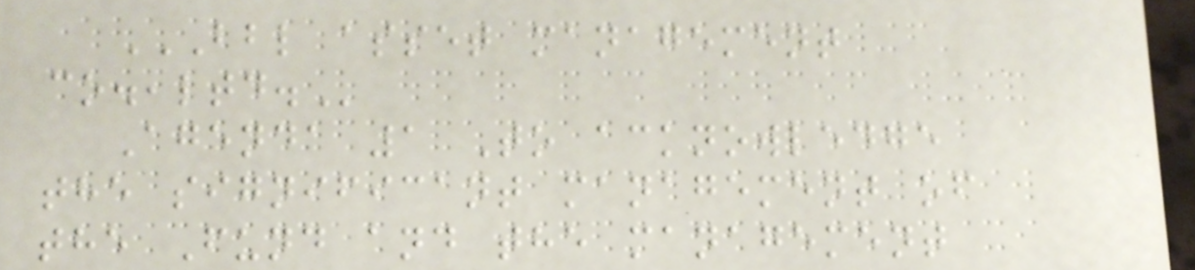BBL ASSET MANAGEMENT
CO.,LTD.
Agenda 1 To acknowledge
the significant management of
the Fund and the management
